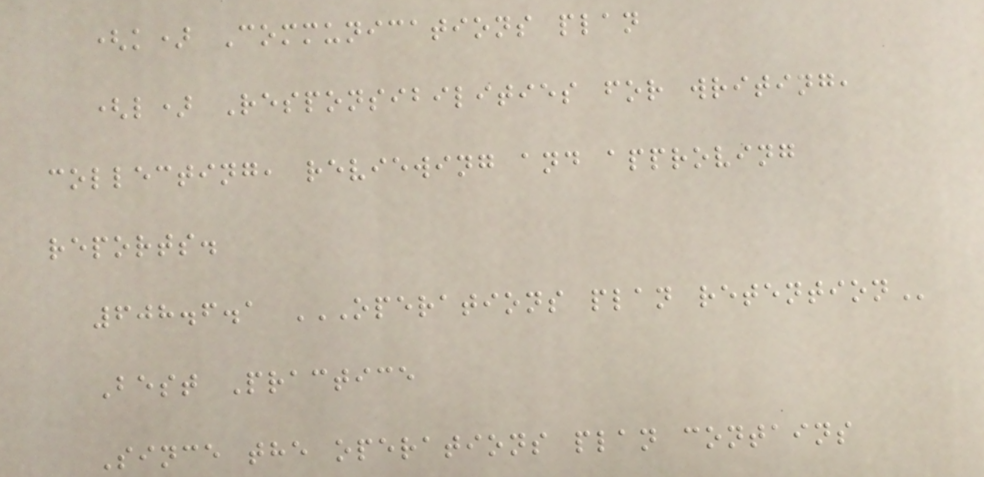(k) Communications plan
(l) Responsibilities for writing,
collecting, reviewing and approving
reports.
608.6.1 OPERATIONS PLAN RETENTION
Best Practice
Since the operations plan contains
